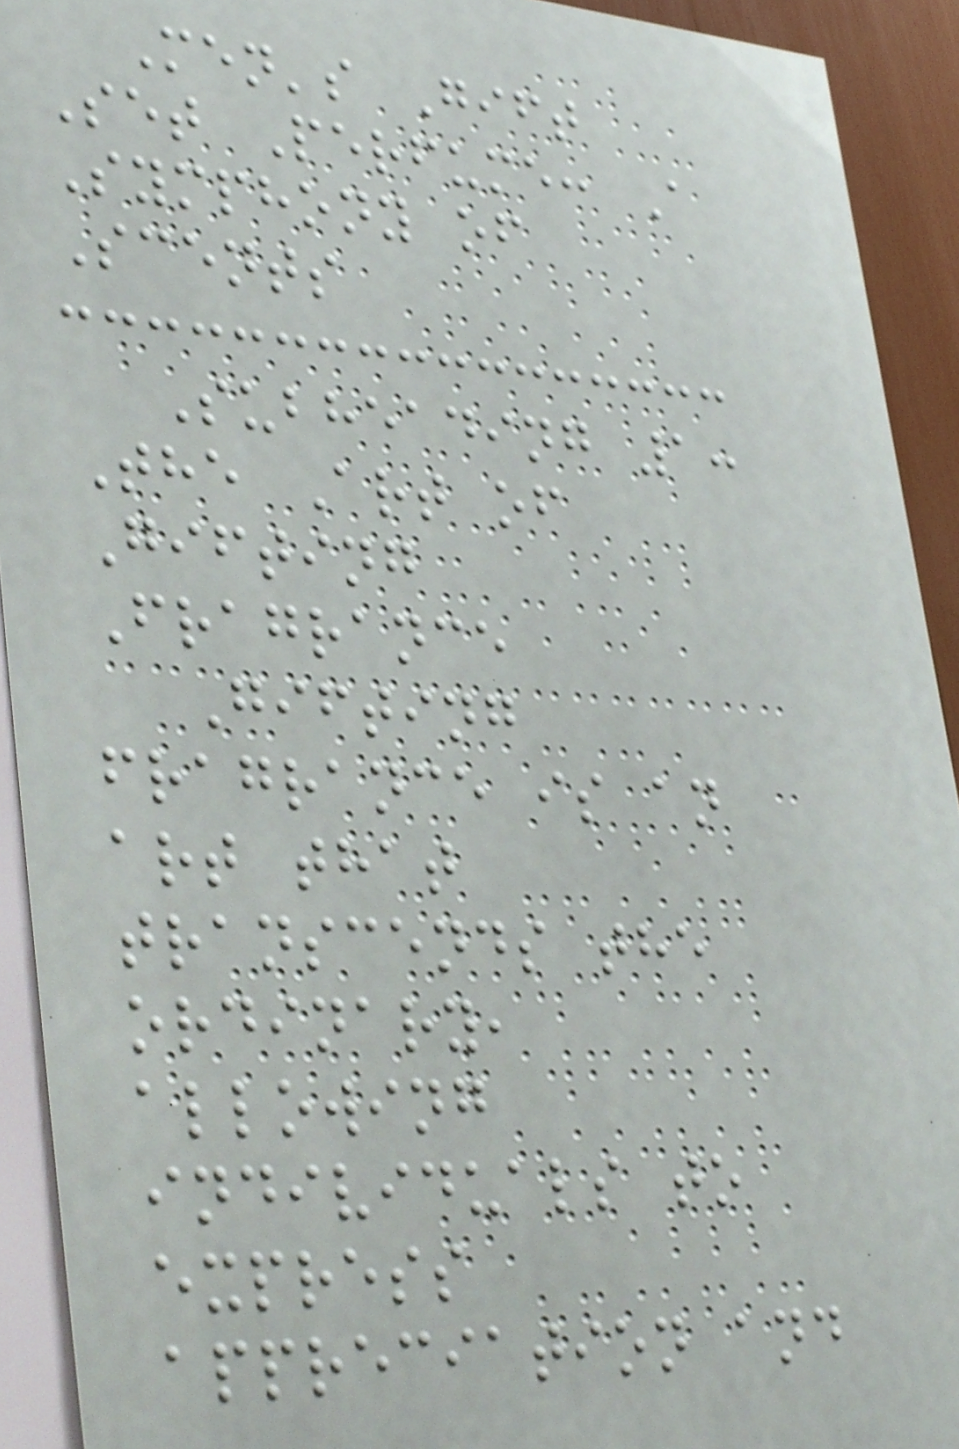Men's Gift
Set Perfume: A
Symphony of
Scents
Subheading 1:
The Art of
Gifting
Fragrance
Gifting
fragrance is an
art that
transcends the
ordinary,
allowing
individuals to
express
appreciation and
